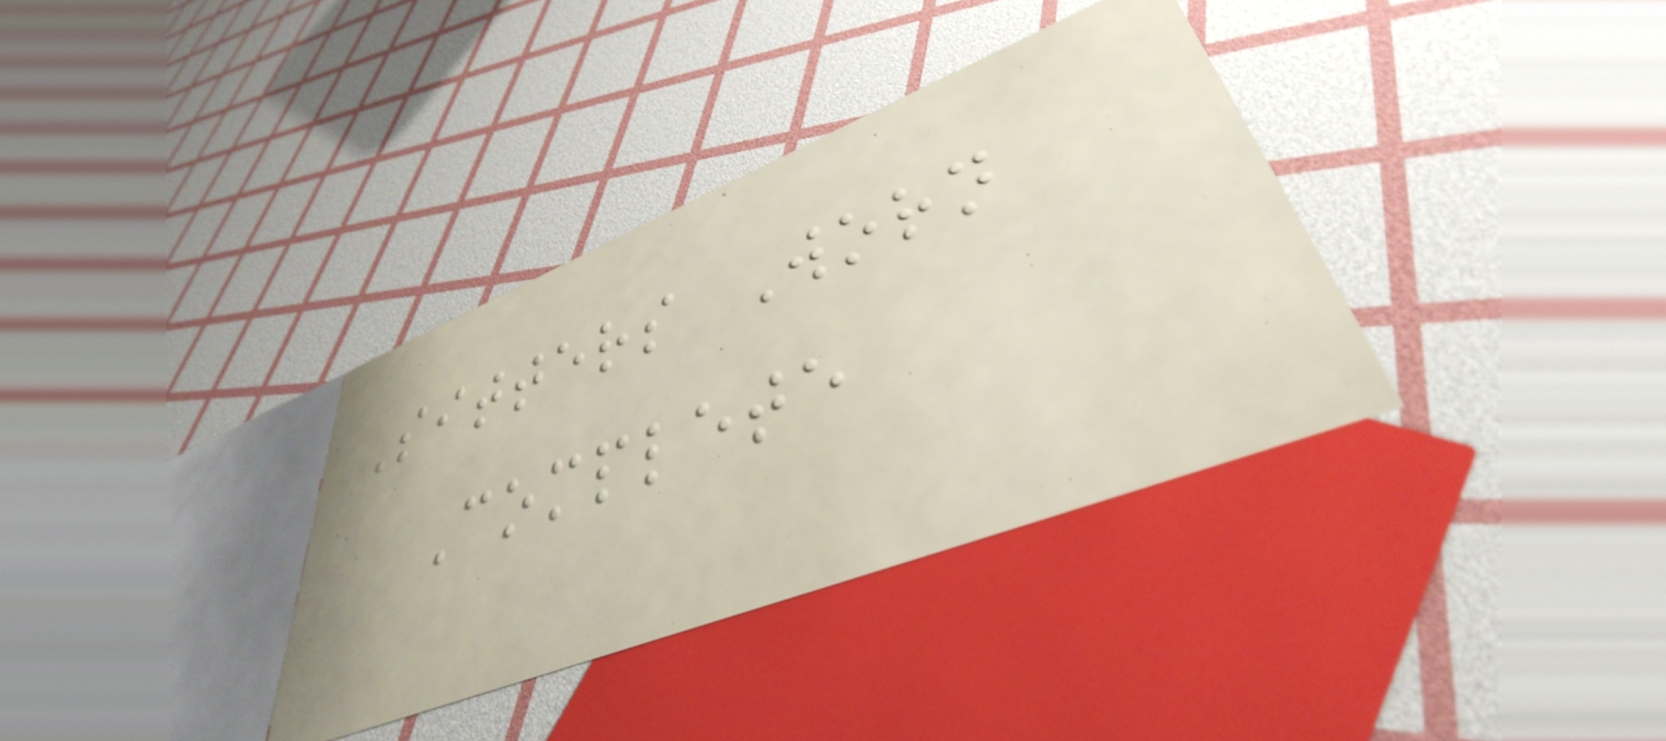Sitters Worn
Complete
